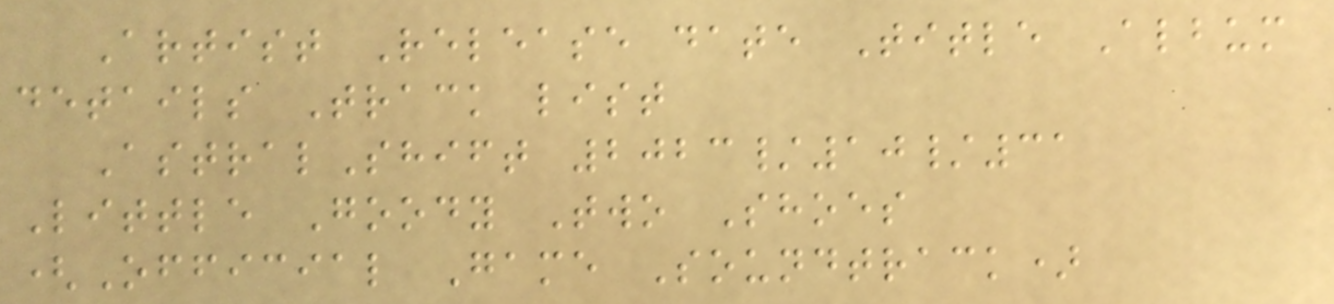Artist Release date Title Album
details Track list
AstralShift 2023/10/31
Little Goody Two Shoes
(Official Game Soundtrack)
